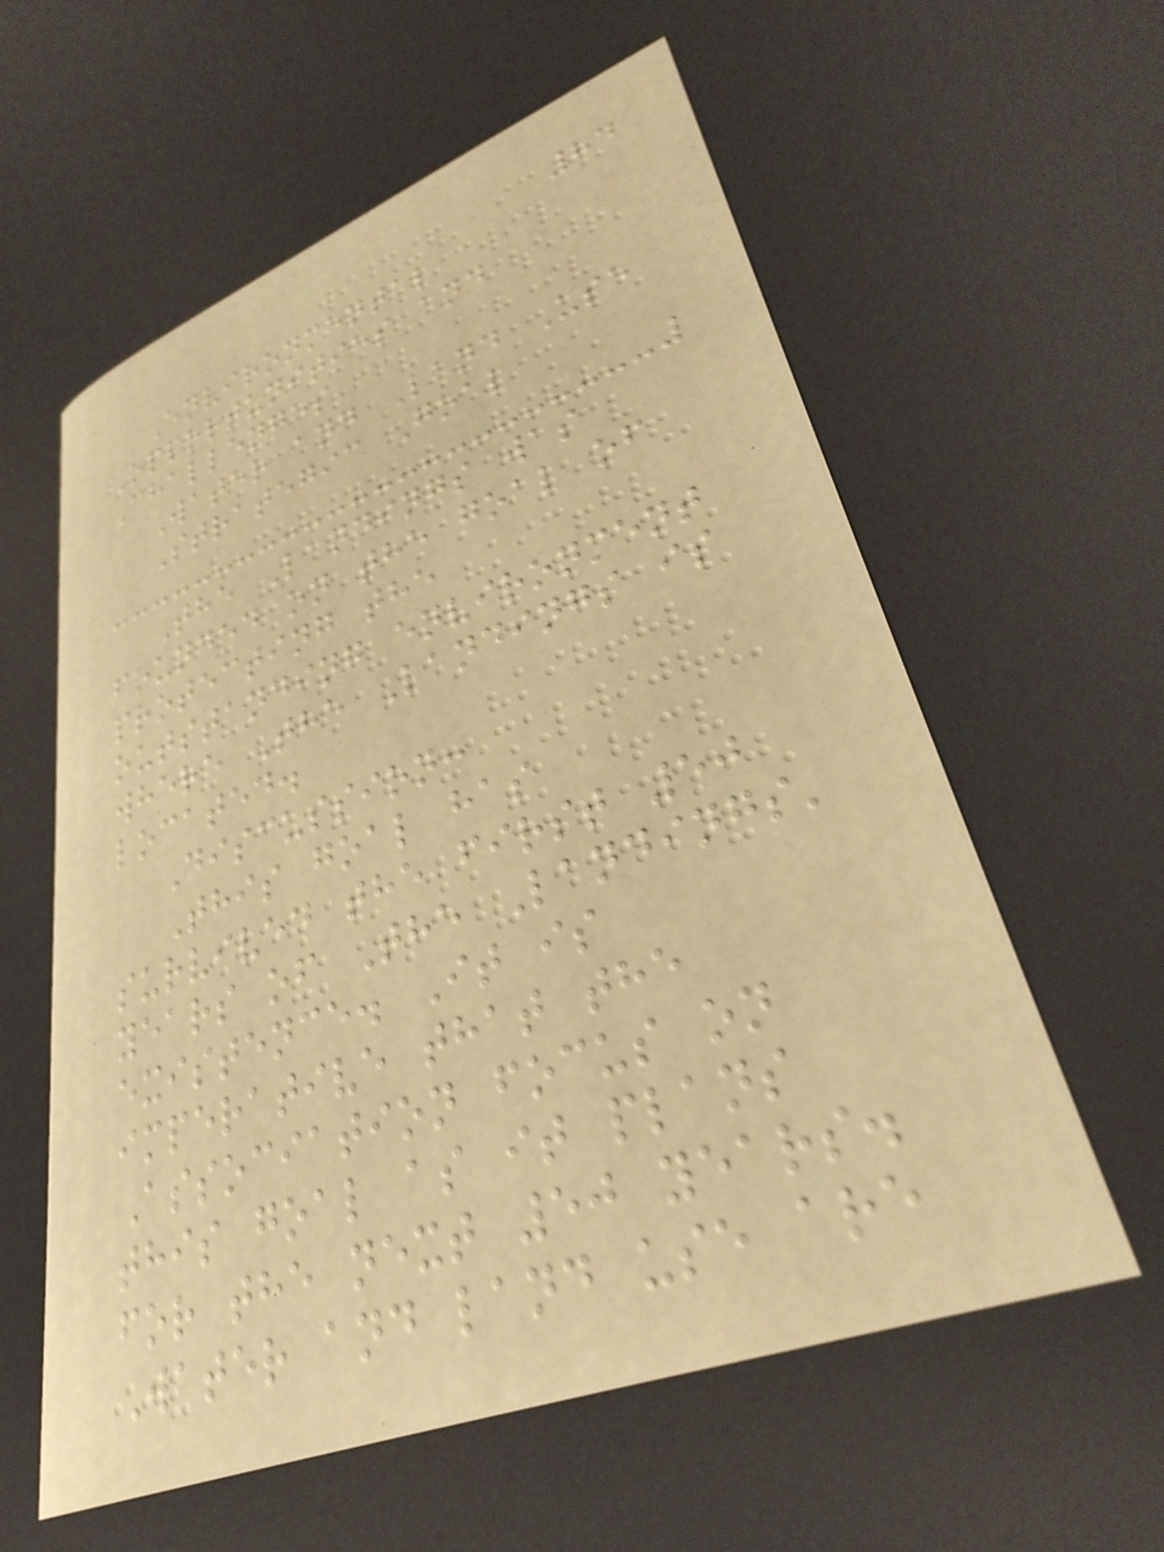84
Environmental
Opportunities and
Challenges
Water and Land Use
Strategic Goal
The Landings was
founded on the goal of
protecting the
outstanding environment
where The Landings is
located.
Discussion:
This goal has
survived the first 50
years of The Landings'
existence. It is
imperative that the
Association focus on
this goal as it plans
for the next 50 years.
Water and land use are
